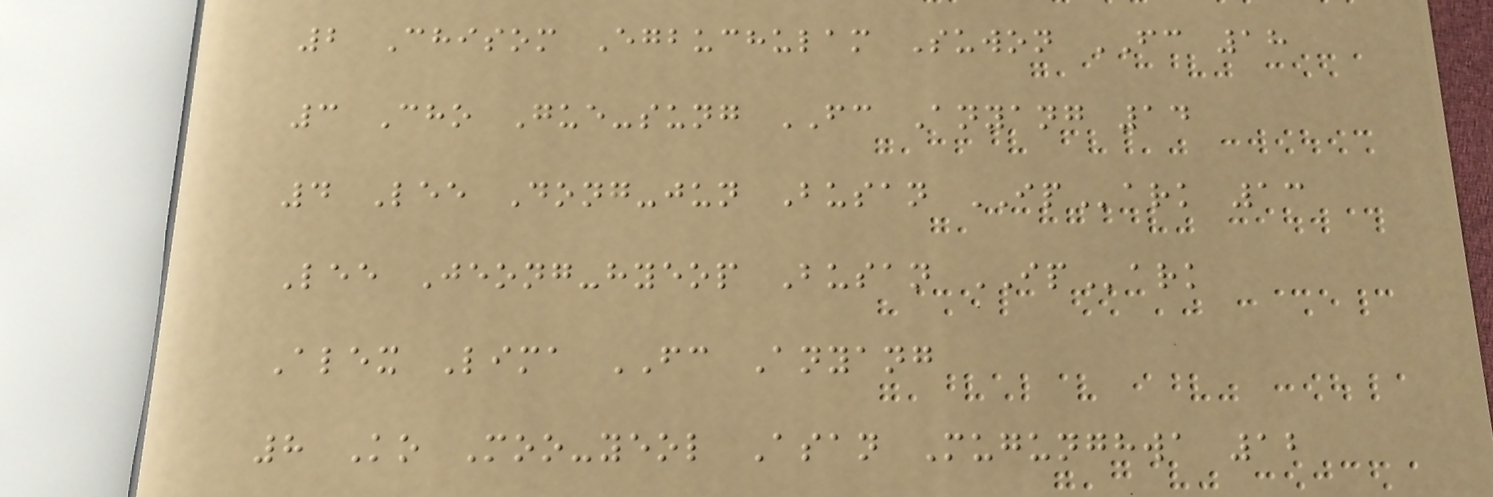2 Chisom Egbuchulam Suwon FC 18
3 Cho Gue-sung FC Anyang 14
4 Lee Dong-jun Busan IPark 13
Lee Jeong-hyeop Busan IPark
Alex Lima FC Anyang
8 Ko Moo-yeol Asan Mugunghwa 12
